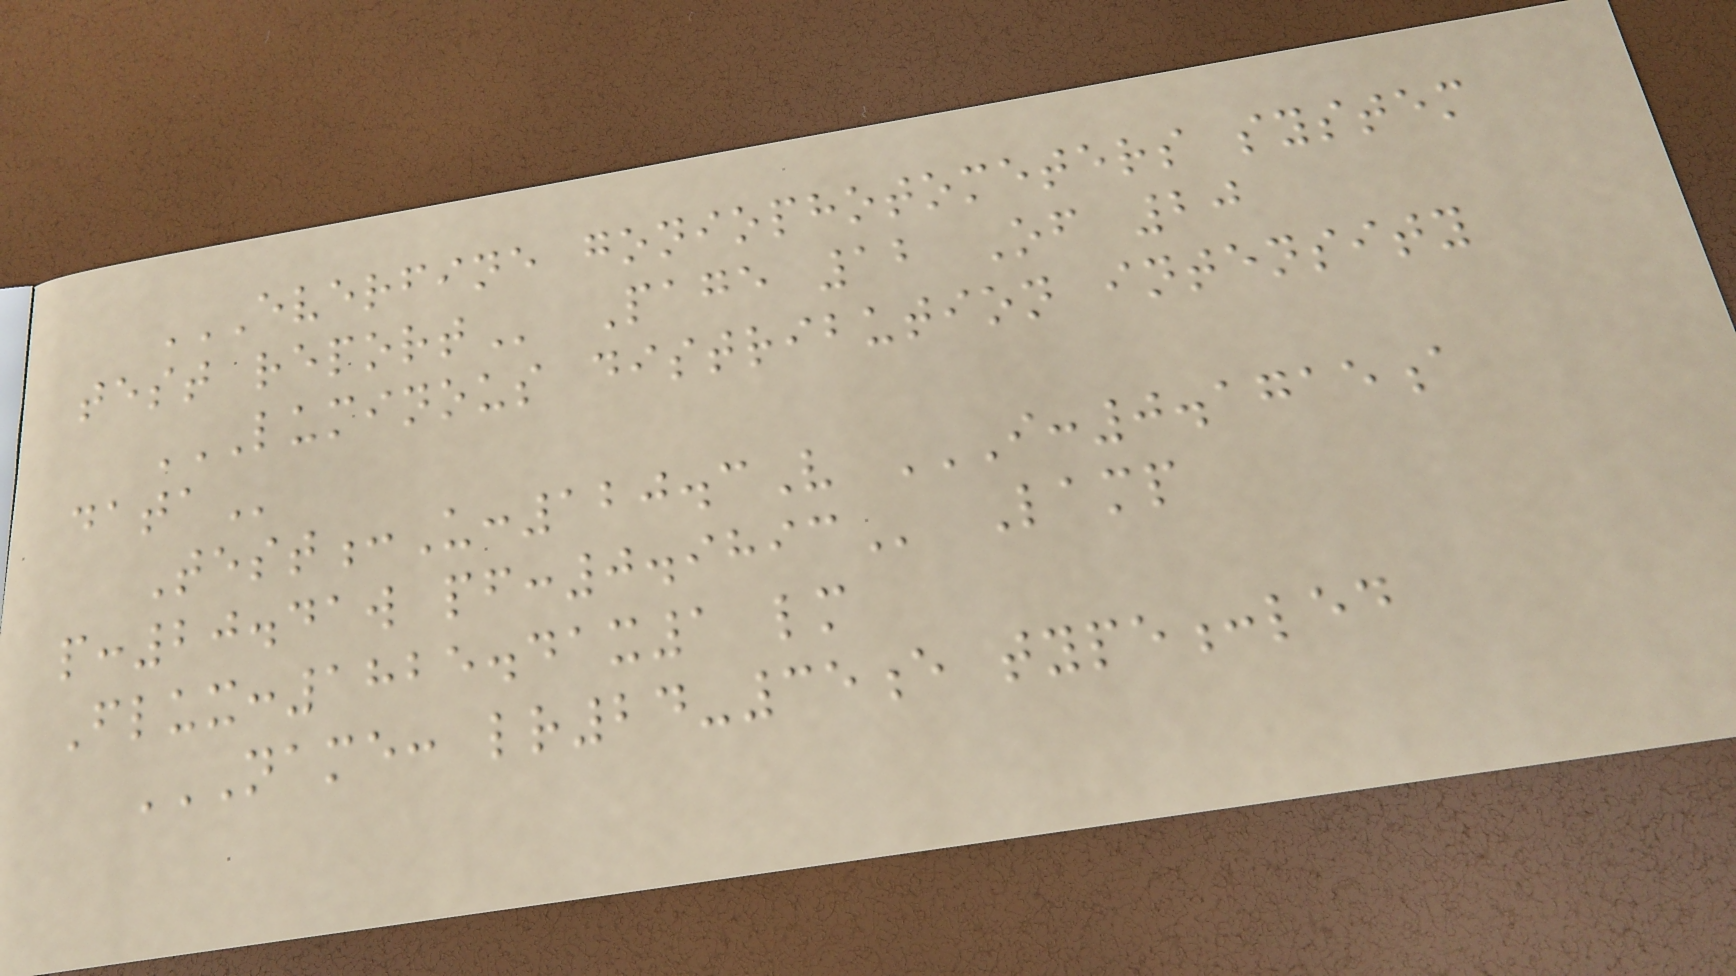EVERFINE GONIOPHOTOMETERS SYSTEM
TEST REPORT Page 12 Of 20
LUMINOUS DISTRIBUTION INTENSITY
DATA
Test:U:120.3V I:0.1715A
P:20.41W PF:0.9893 Lamp
Flux:1825.41x1 lm
NAME: LR24-35E TYPE:LED
